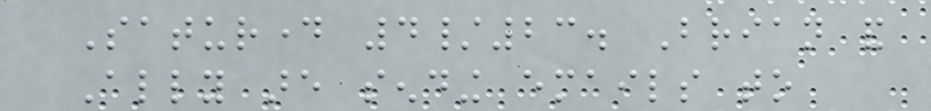Saturday 4/23. Brian and
Ally are sending emails to
